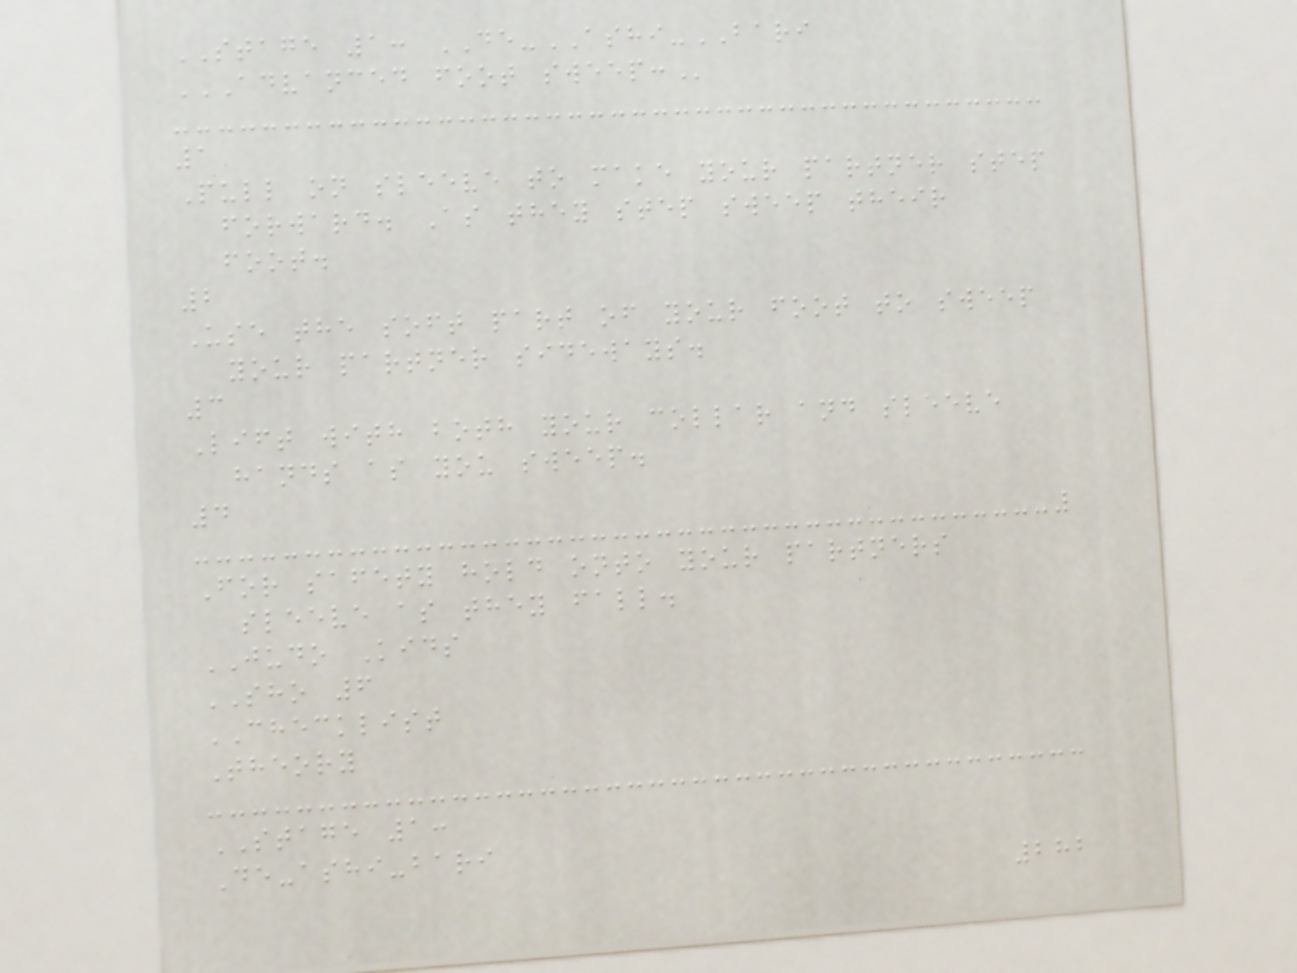STAGE 1: DE-ASHI-BARI
ADVANCED FOOT SWEEP:
1
Pull on sleeve to make your partner step
forward. As they step sweep their
foot.
2
Use the soft part of your foot to sweep
your partner sideways.
3
Lift with both your collar and sleeve
hands as you sweep.
4
For safety hold onto your partners
sleeve as they fall.
JUDO Kids
SHO 6
CHECKLIST
Theory
STAGE 1:
De-ashi-bari
282
